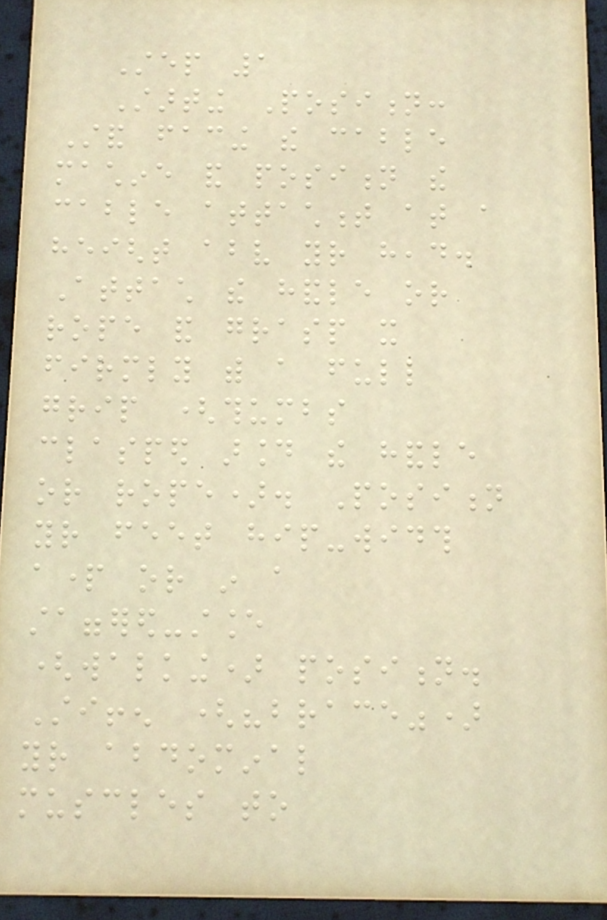Step 1
Starting Position:
Stand facing the cable
machine and position the
cable attachment at a
height above your head.
Attach the handle or
rope and grasp it
firmly with a full
grip (thumbs
clasped around the handle
or rope). Position
your feet hip-width
apart or in a
staggered-stance
(walking) position.
Stiffen ("brace")
your abdominal
muscles to
